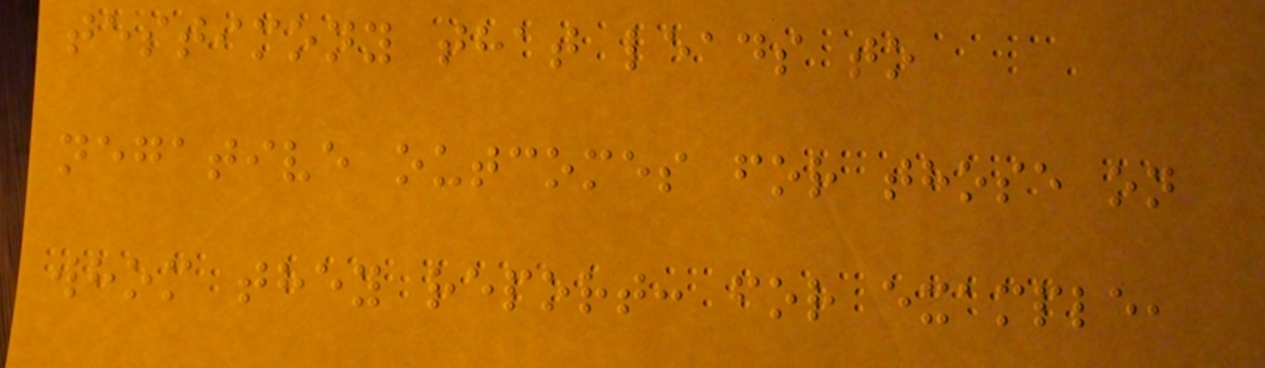testimony that leads to
negative outcomes for those on
whom they report: for example,
